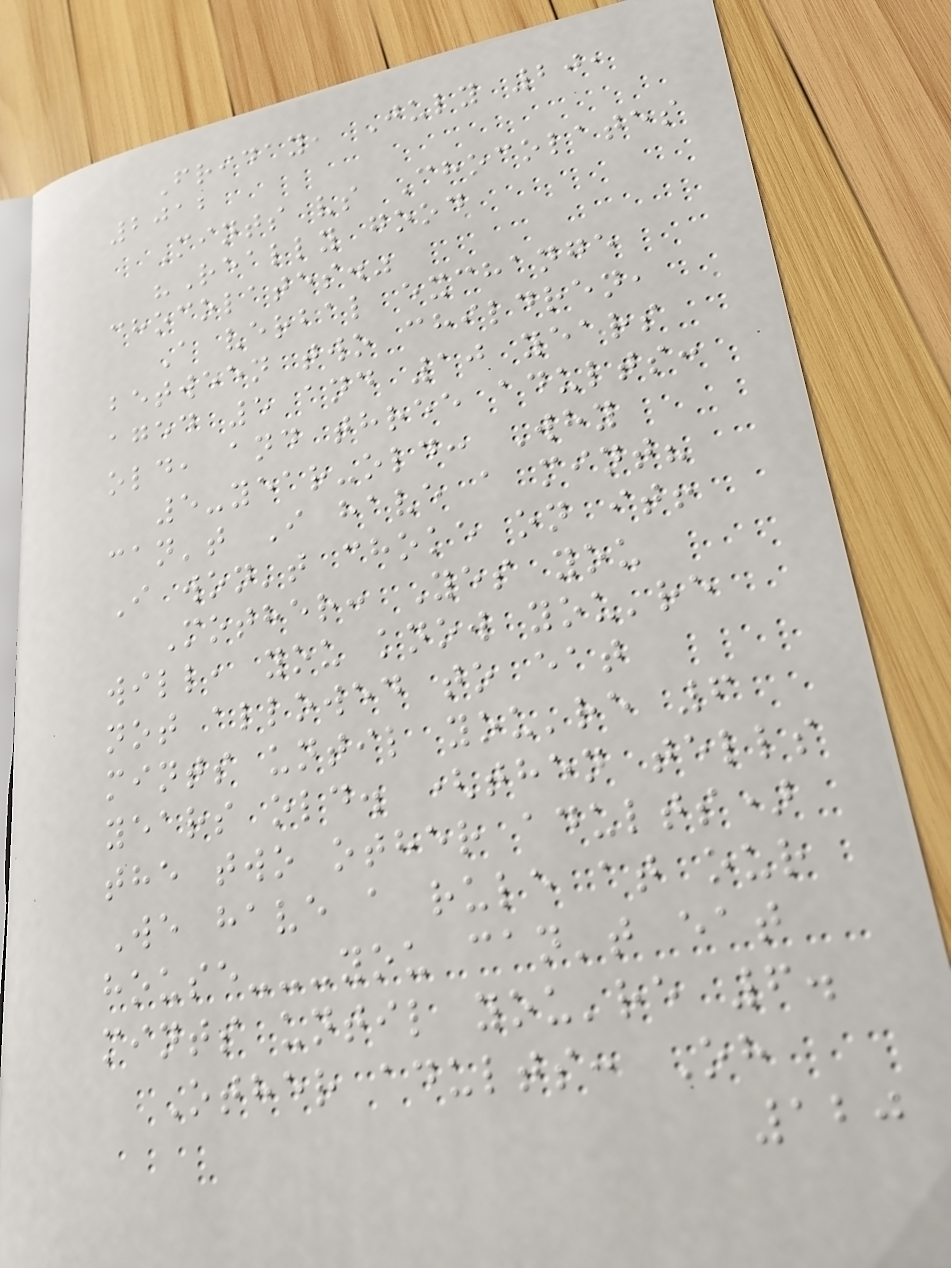Friday, July 20,
2012
Mints vs Chocolates
"Really good
chocolates."
A verbal exchange
between two children,
aged 5 and 10 years
old, and three adults:
5-year-old: Why
can't I have a mint?
I won't choke on it!
Mother: Yes you
will, you know you're
not allowed to eat
mints until you're 6
years old. (then tells
the two other adults)
We have a rule at our
house---you can't eat
mints until you're 6.
Other adults: Oh
120
